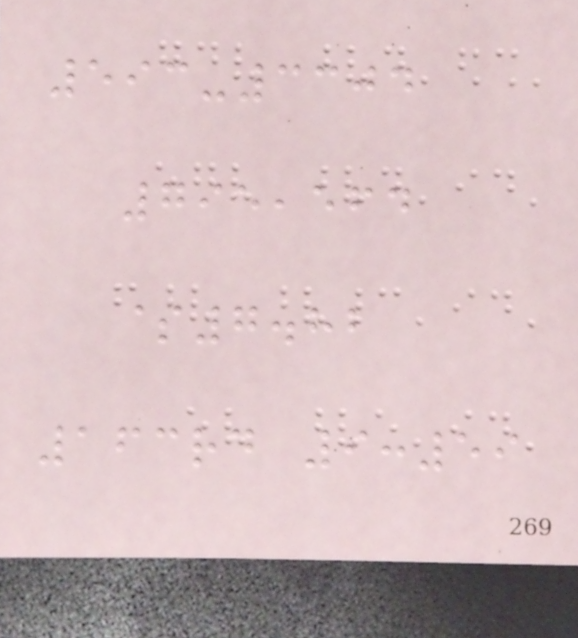593-3304
795,564
$7.82
163rd 9:59
